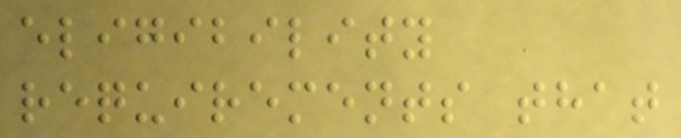eligibility
requirements that
